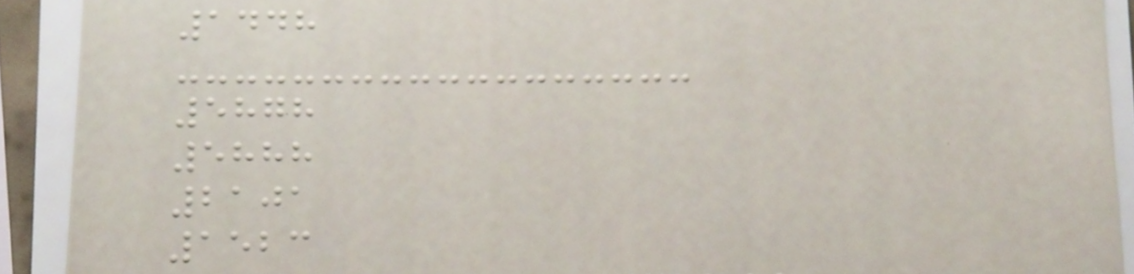1448
5878
5888
2101
1523
